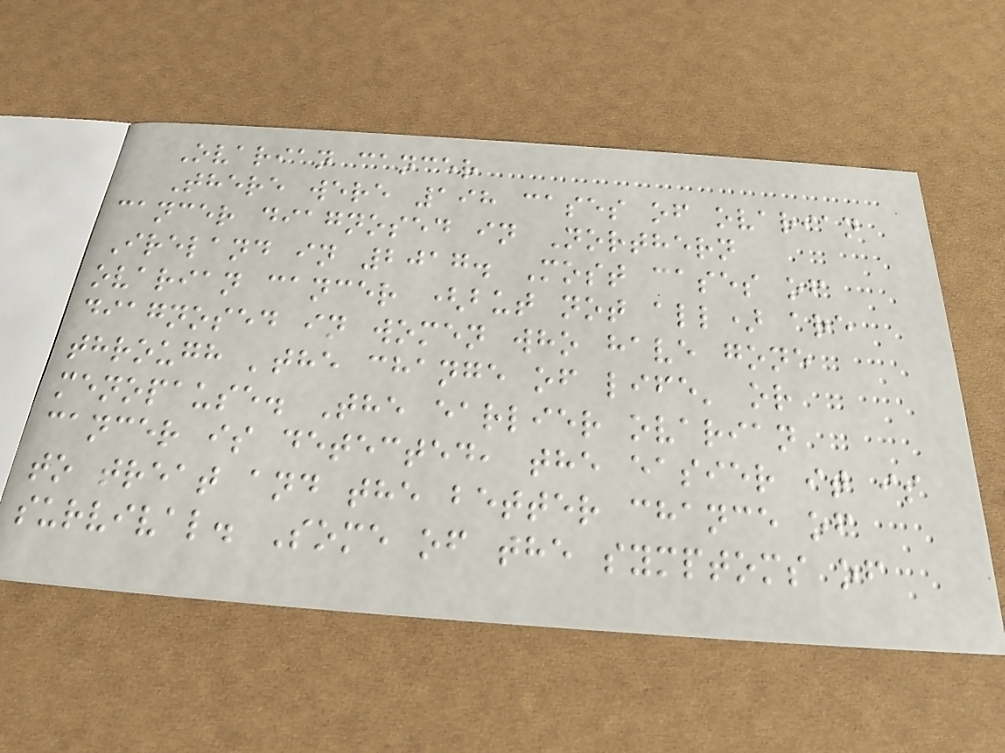Ovarian cancer
There were 198 cases of ovarian
cancer diagnosed in Northern
Ireland in 2017. Most cases of
ovarian cancer (but not all) are
diagnosed in women who have gone
through 'the change of life' or
menopause. The earlier ovarian
cancer is detected, the easier it is
to treat and the better chance of
survival. Some of the symptoms of
